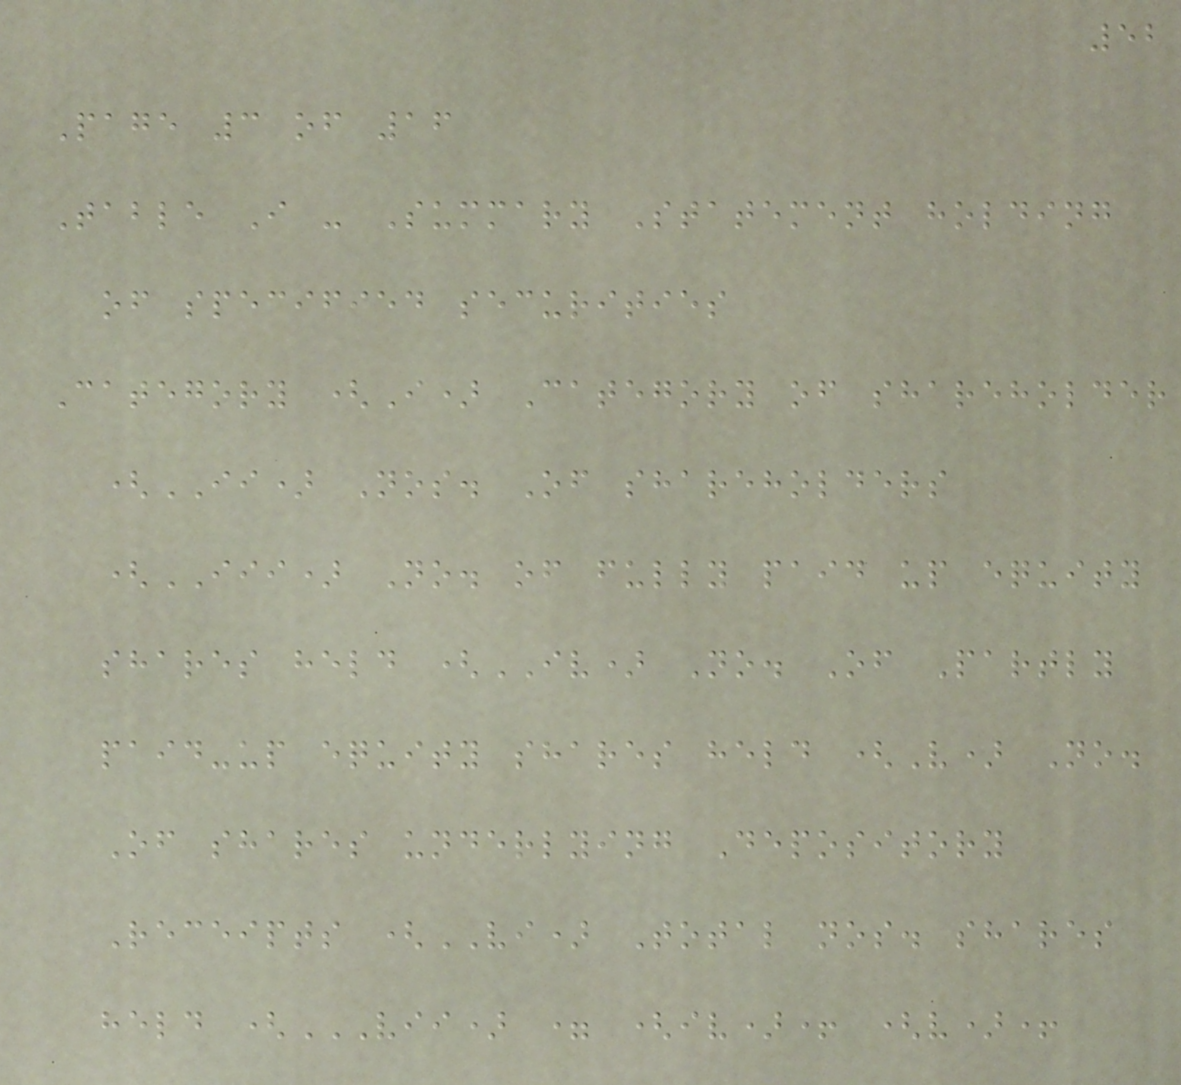52
Page 3 of 16
Table I - Summary Statement holding
of specified securities
Category (I) Category of shareholder
(II) Nos. Of shareholders
(III) No. of fully paid up equity
shares held (IV) No. Of Partly
paid-up equity shares held (V) No.
Of shares underlying Depository
Receipts (VI) Total nos. shares
held (VII) = (IV)+ (V)+
